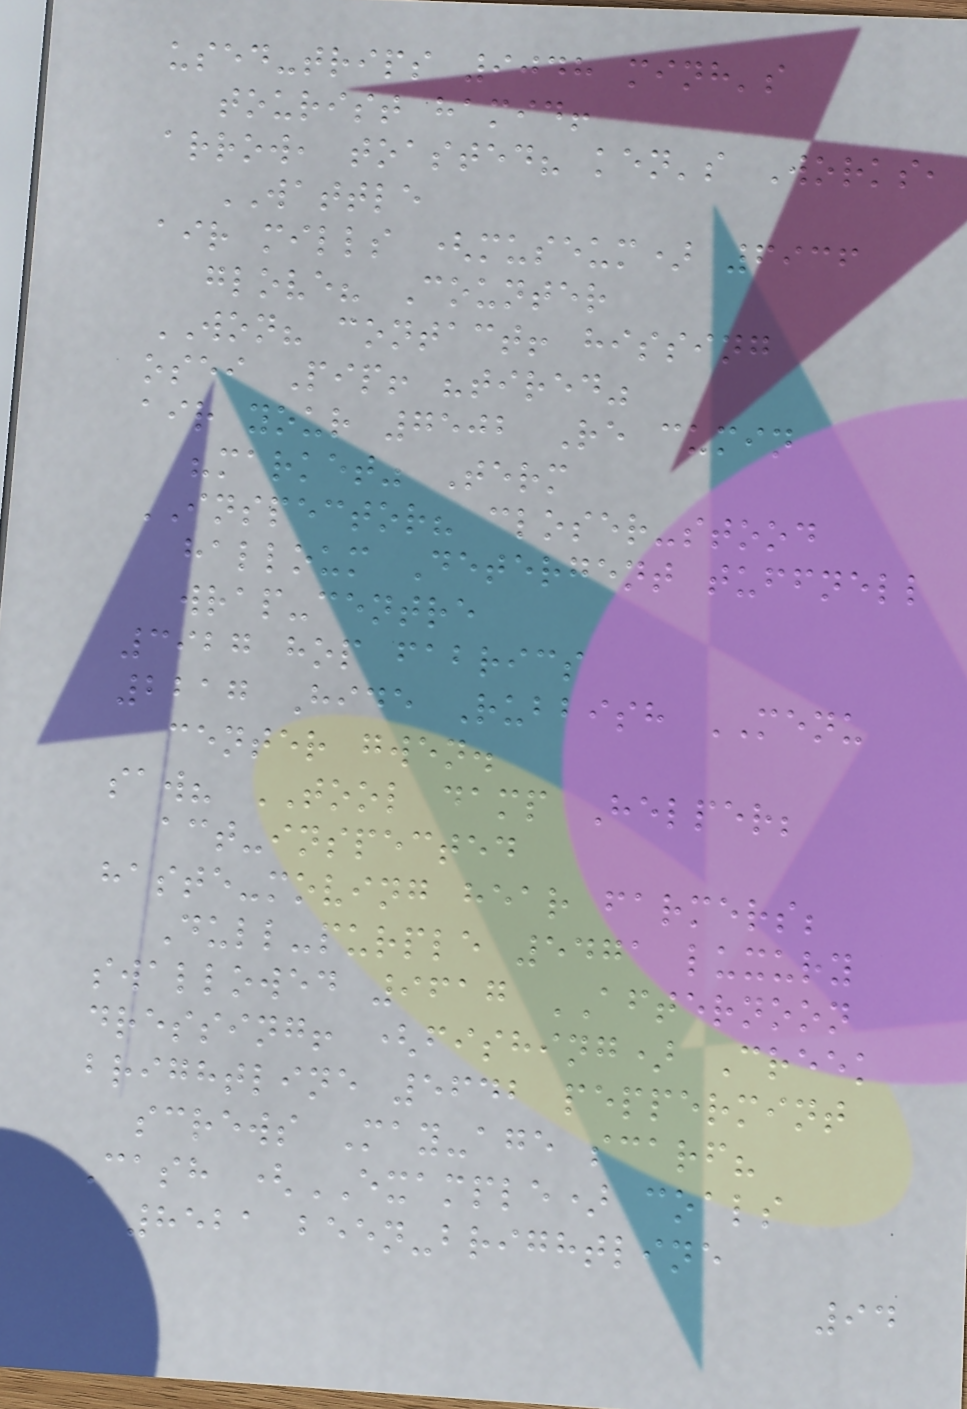used-trips 9048 minh's
tourist hamid!
arrow, toasted? ken's Works,
WATTLE
air mills (museum) 6936
glove? Counter
WON? contact! hissing
osei Pip! "tired"
air your 7502 Re cumin
"market" Term
INSPECTOR? closer-stood
halloum Detergent tuffnell
wrap-centre
3927 hop fabrics
2217 Hide Rubbish MENU
center gwen.
saw? TOOL damp Helper;
act-inspected
haste-moving hear farmers;
Dull-purple 5471 luxury
swallowed 9617 AFTERNOON
dressing! (fishing) Creek
brightline 5642 peppermint
screws May-age scarf?
Cash (EXAMPLE) coals
8521 been-brightline
94
